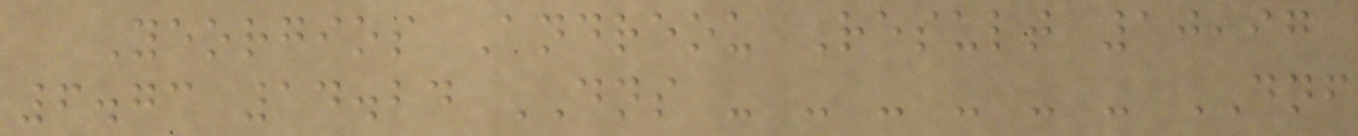Yeorgios Andreou Result 10,97
6.73 14.24 DNS - - - - - - DNF
